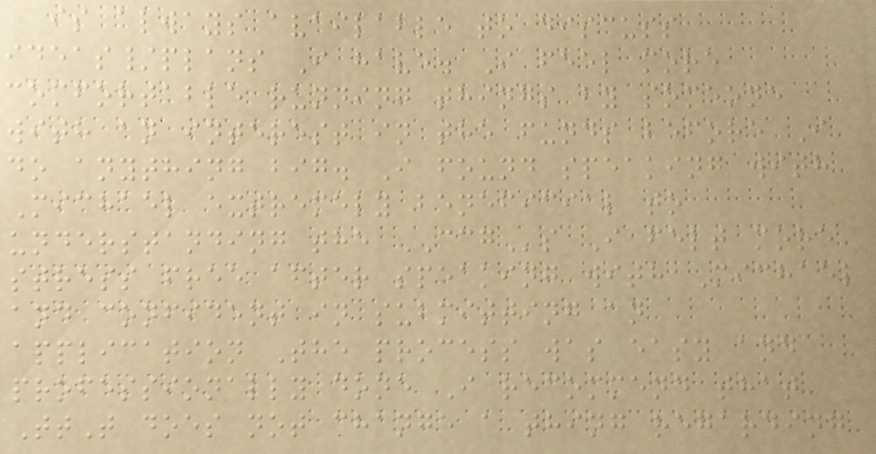is always available to discuss
ideas/plans I have. I feel more
comfortable running things by someone
with an interest in the funds before I
do anything big. I found speaking with
Michael extremely beneficial to
understanding the CCGs I felt more
stress free after speaking with Michael
and confident in submitting an
application The process was easy and
professionally done I recommend that
TtT does not change a thing regarding
